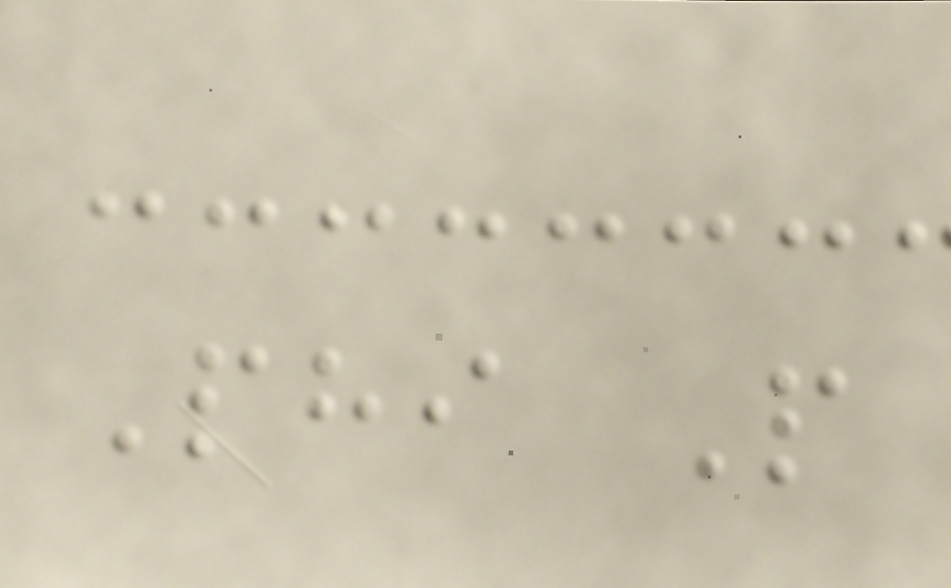Phi P
